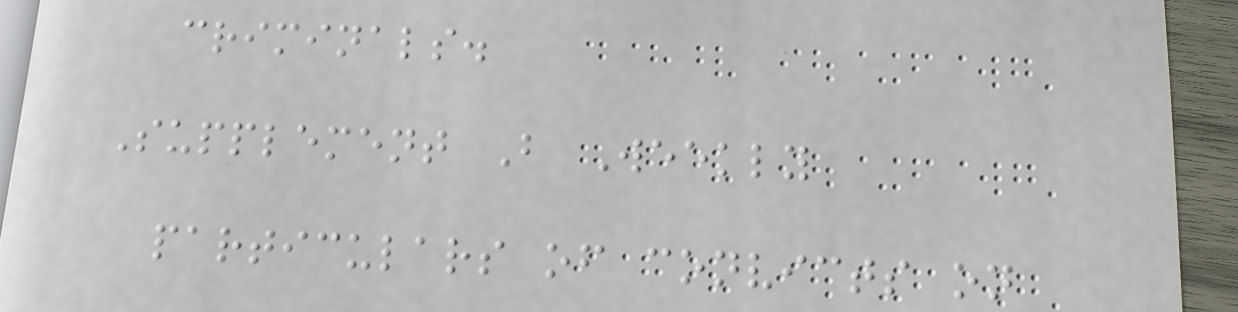criminals.
Supplement B Weekly
particulars of convicts on
